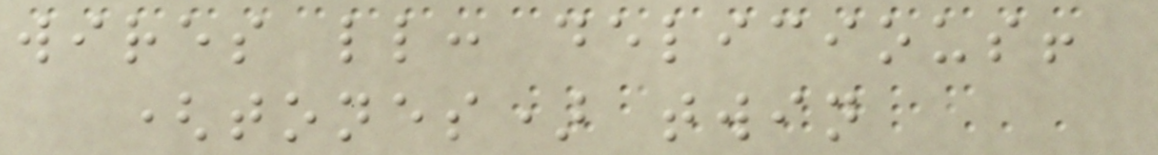wires ll: delicious!
(tones) twin
